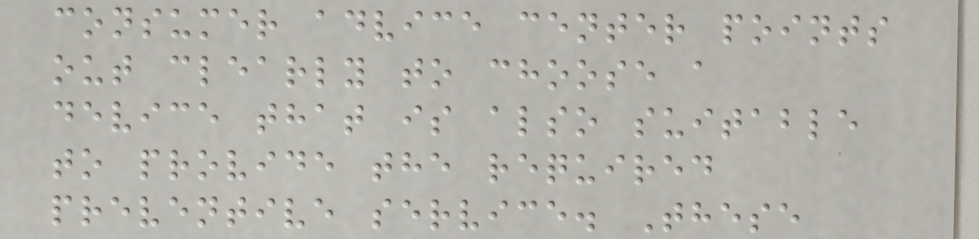consumer advice center points
out clearly to choose a
device that is also suitable
to provide the required
preventive service. These
